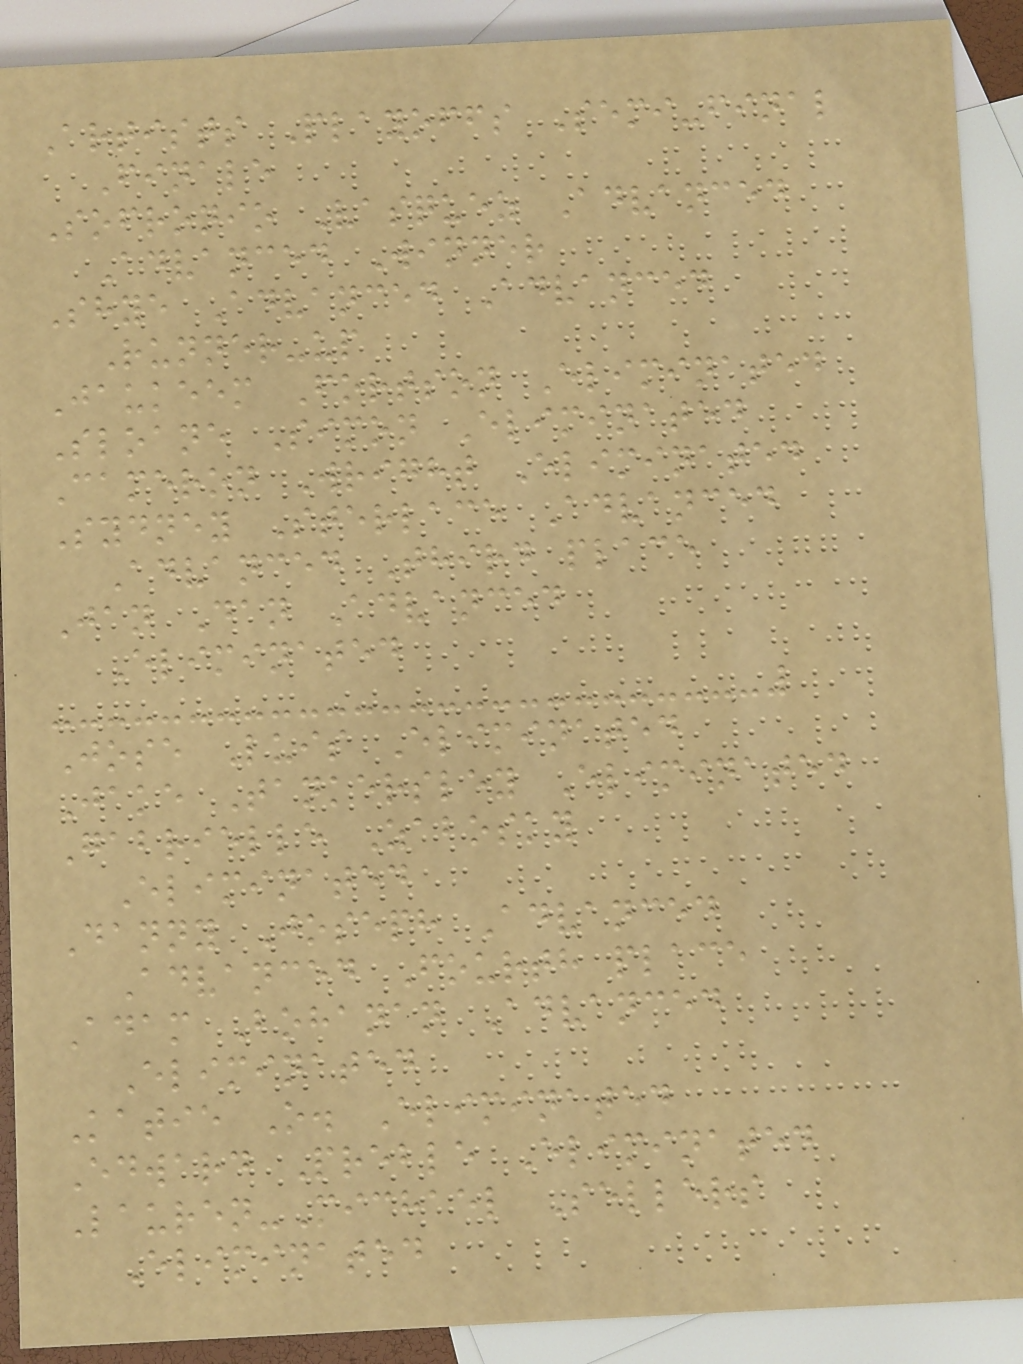Artists Playoffs Semi-final
Finale
Sofronio Vasquez Advanced
Advanced Winner
Shye Advanced Advanced
Runner-up
Jaukeem Fortson Eliminated
Sloane Simon Eliminated
Cameron Wright Eliminated
Sydney Sterlace Advanced
Advanced Third place
Jan Dan Advanced
Eliminated
Jose Luis Eliminated
Jake Tankersley Eliminated
Gabrielle Zabosky
Eliminated
Danny Joseph Advanced
Advanced Fourth place
Adam Bohanan Advanced
Eliminated
Katie O. Eliminated
Edward Preble Eliminated
Lauren-Michael Sellers
Eliminated
